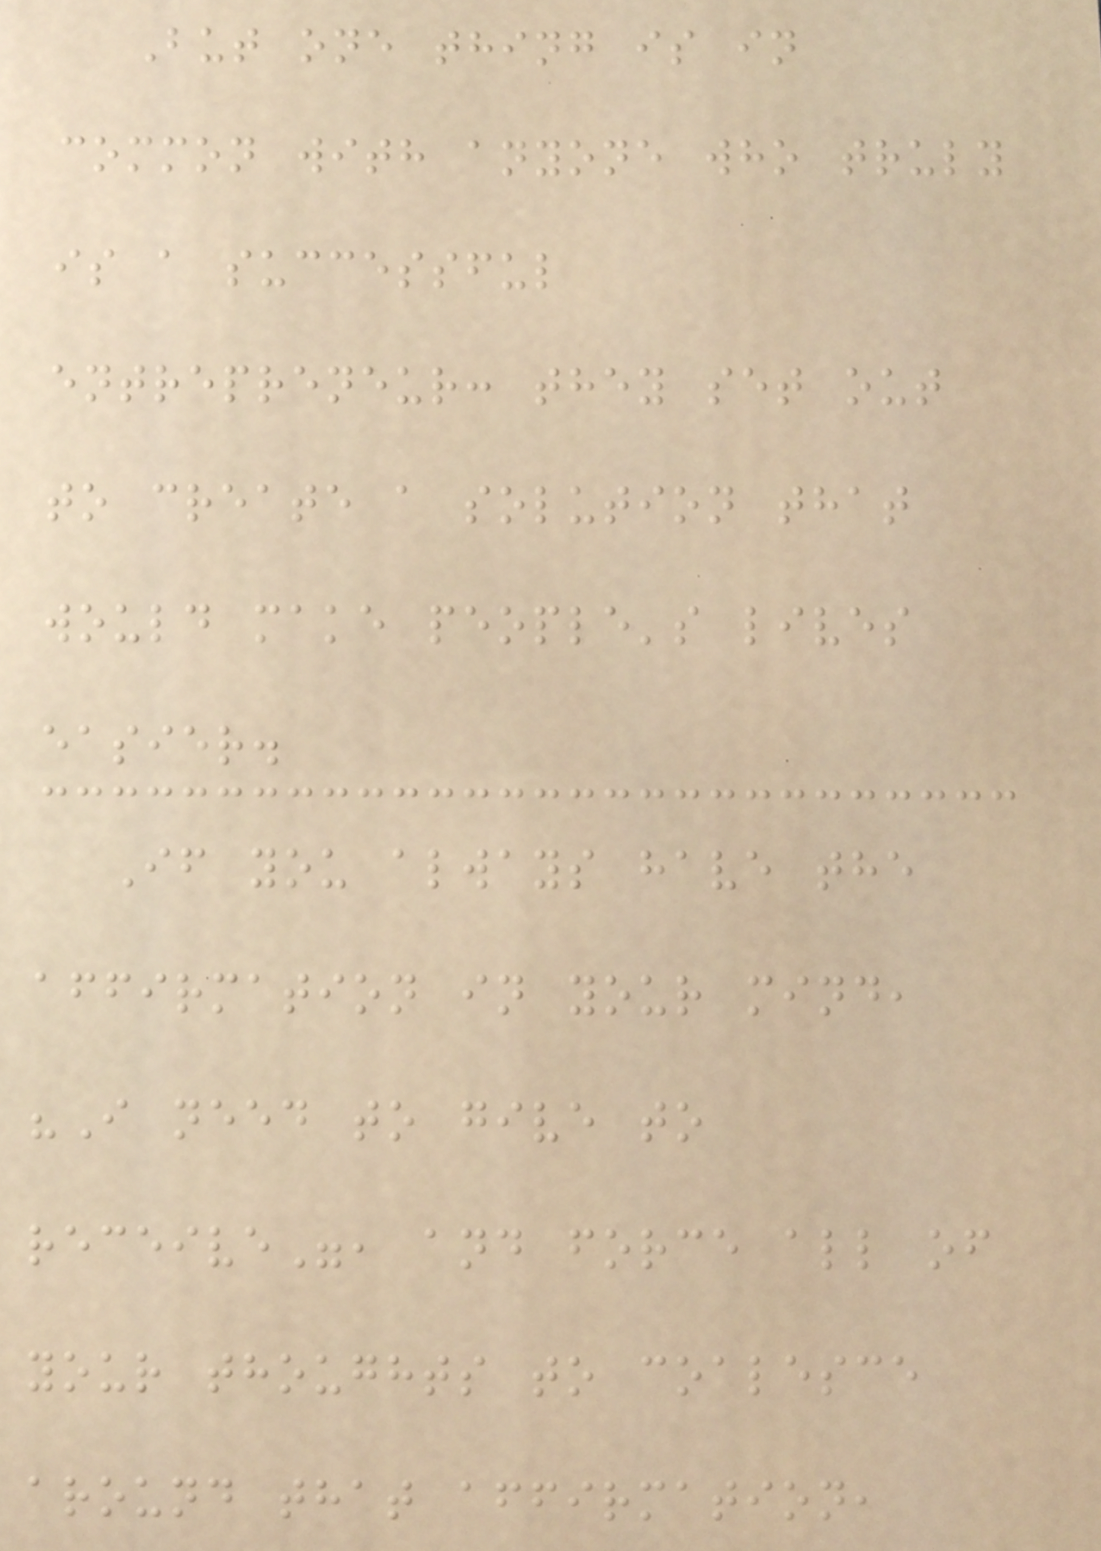But one thing is in
common with anyone who truly
is a successful
entrepreneur: they set out
to create a solution that
would make people's lives
easier.
If you always have the
affirmation in your mind,
"I need to give to
receive", and force all of
your thoughts to coalesce
around that affirmation,
